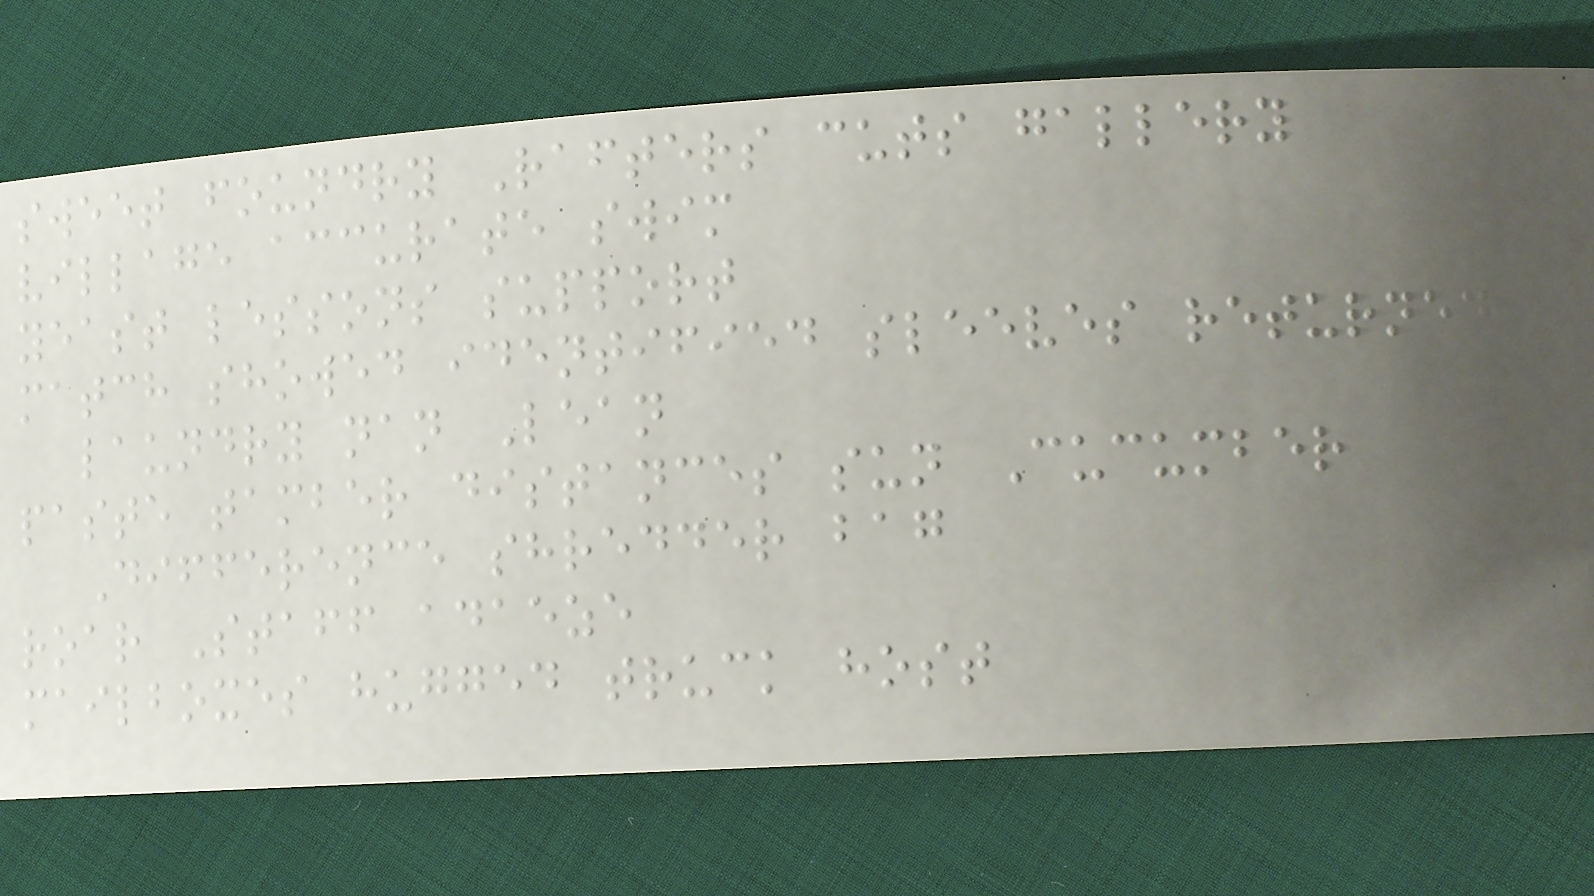sweet foundry Rafters cuts gallery
village accurate swim
yeast lessons support
match showed identified sleeves returned
laundry nan Lean
paste tamber distances sun Cucumber
Difference shredder bag
roar Staff adaeze
mailboxes hugged truck host
